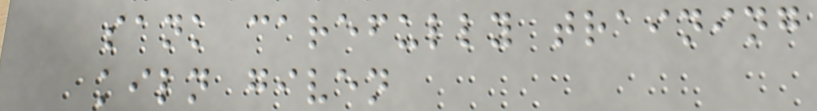sank carefully training
kiln given
